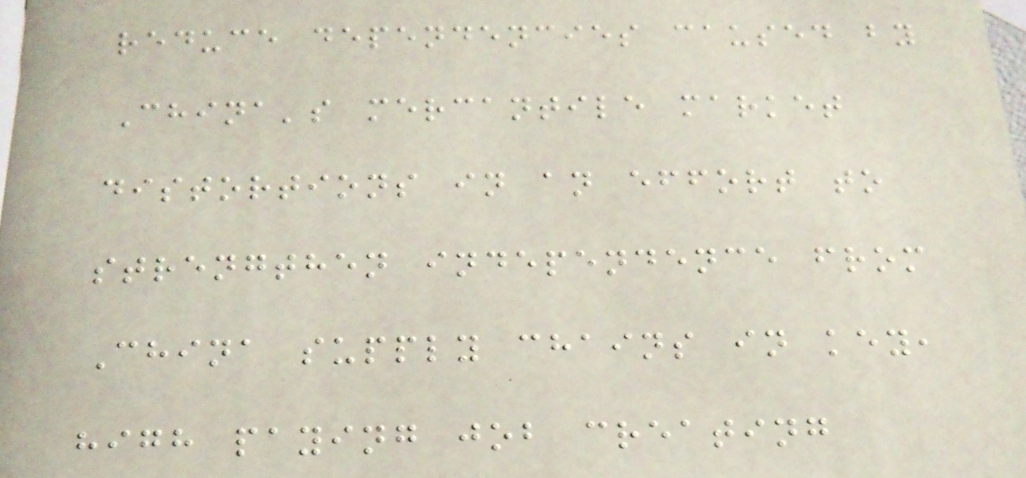reduce dependencies caused by
China's mercantile market
distortions in an effort to
strengthen independence from
China supply chains in key,
high paying job creating
